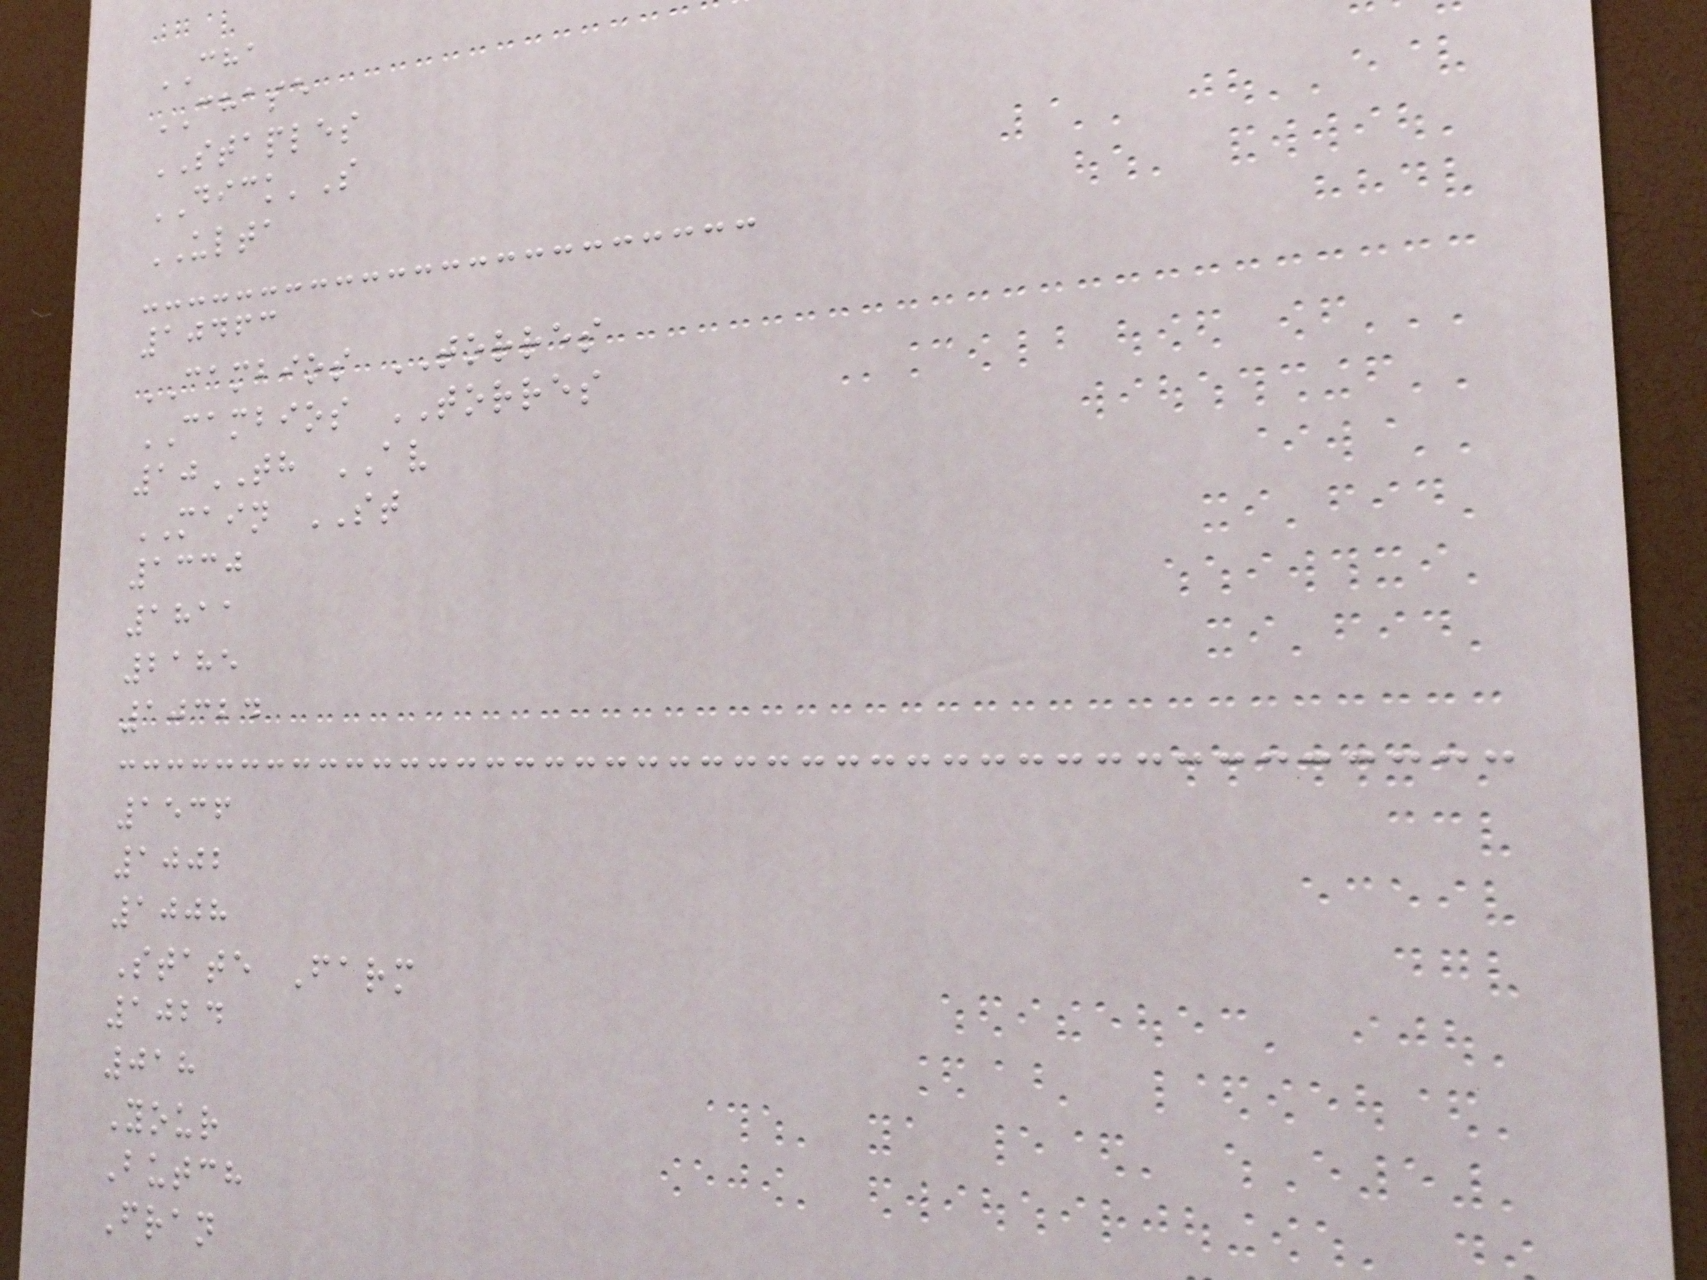CHA
CHASE
STAPLES
DICK'S
ULTA
10463
CAMBIOS TORRES
CAMBIOS TORRES
10TH AV
MAIN ST
1330
1811
2185
10324
1536
1002
1008
State Farm
1024
018
Your
Butch
Fran
